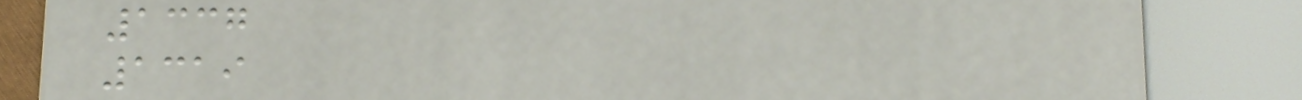1337
1319
